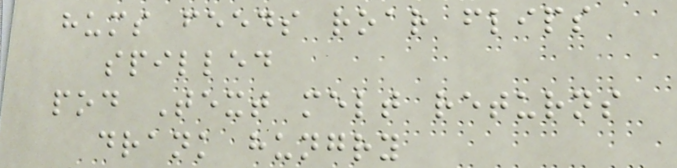hums feeds roar flips
spilled
pod Text melt returns
drank hungry
